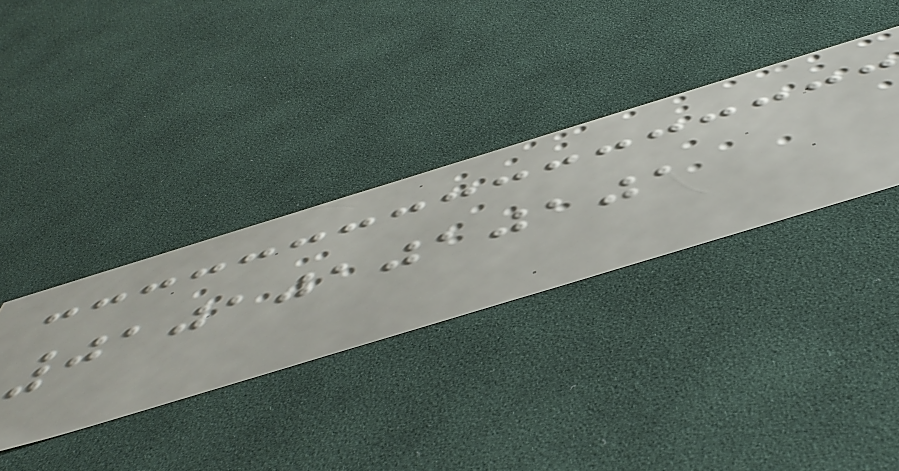010101010101
